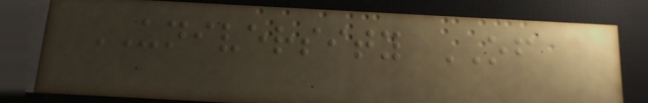UNIVERSITY OF
